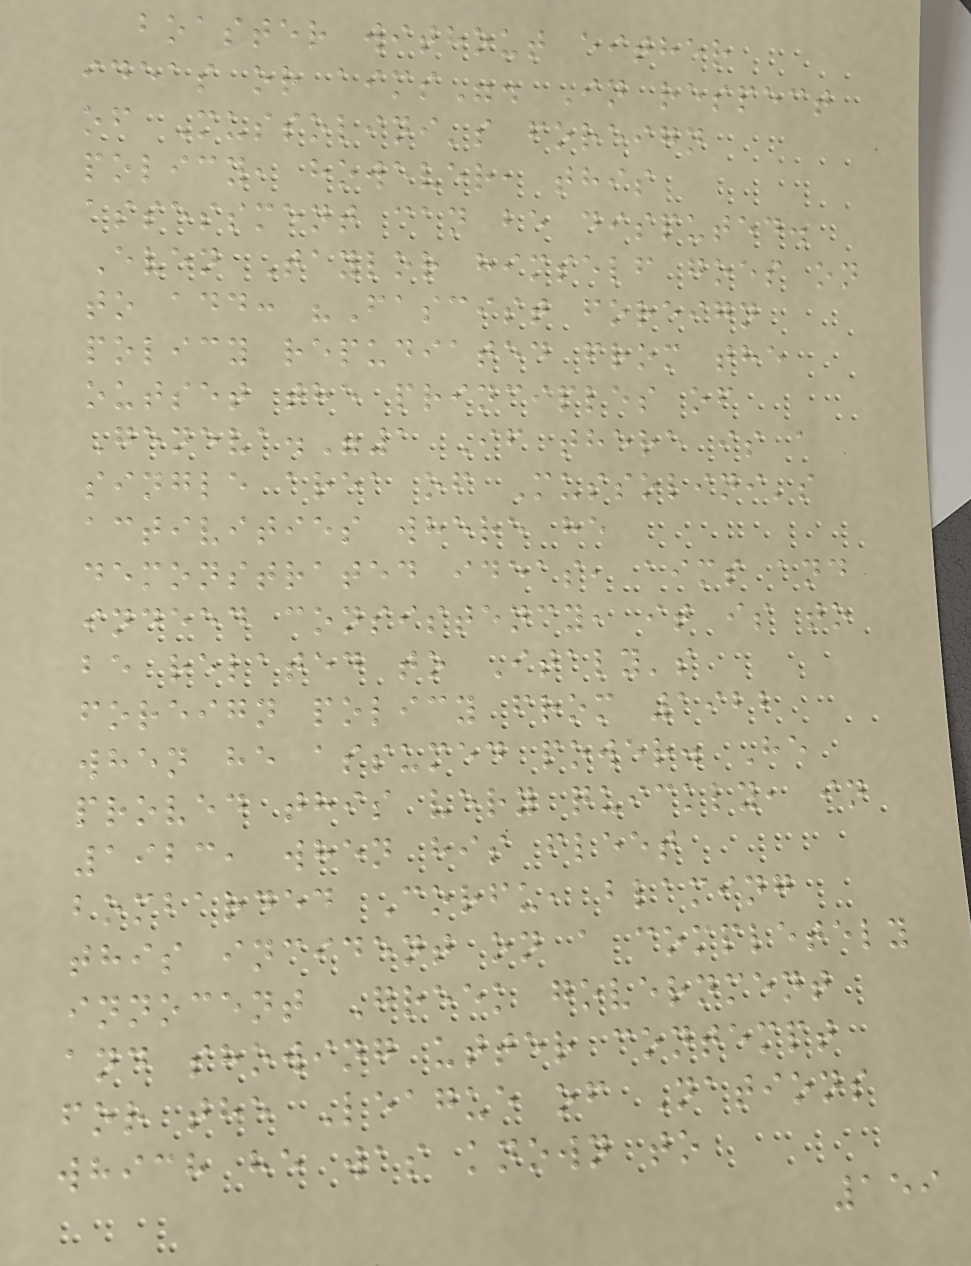boaster without either
ideas or aims". In respect
of Mussolini's foreign
policy, however, this
assessment can be disputed.
Even Taylor himself goes on
to add: "Fascist foreign
policy repudiated from the
outset the principles of
Geneva."1 If there is a
single area of Mussolini's
activities where he
demonstrated ideas, aims and
indeed consistency, it is to
be related to Italy's
foreign policy from 1922
when he assumed power. He
proved this very quickly, in
1923, when his fleet
bombarded Corfu, blaming
this incident on a completely
innocent Greek government
and showing utter contempt
for the League of Nations
which he was known to
159
